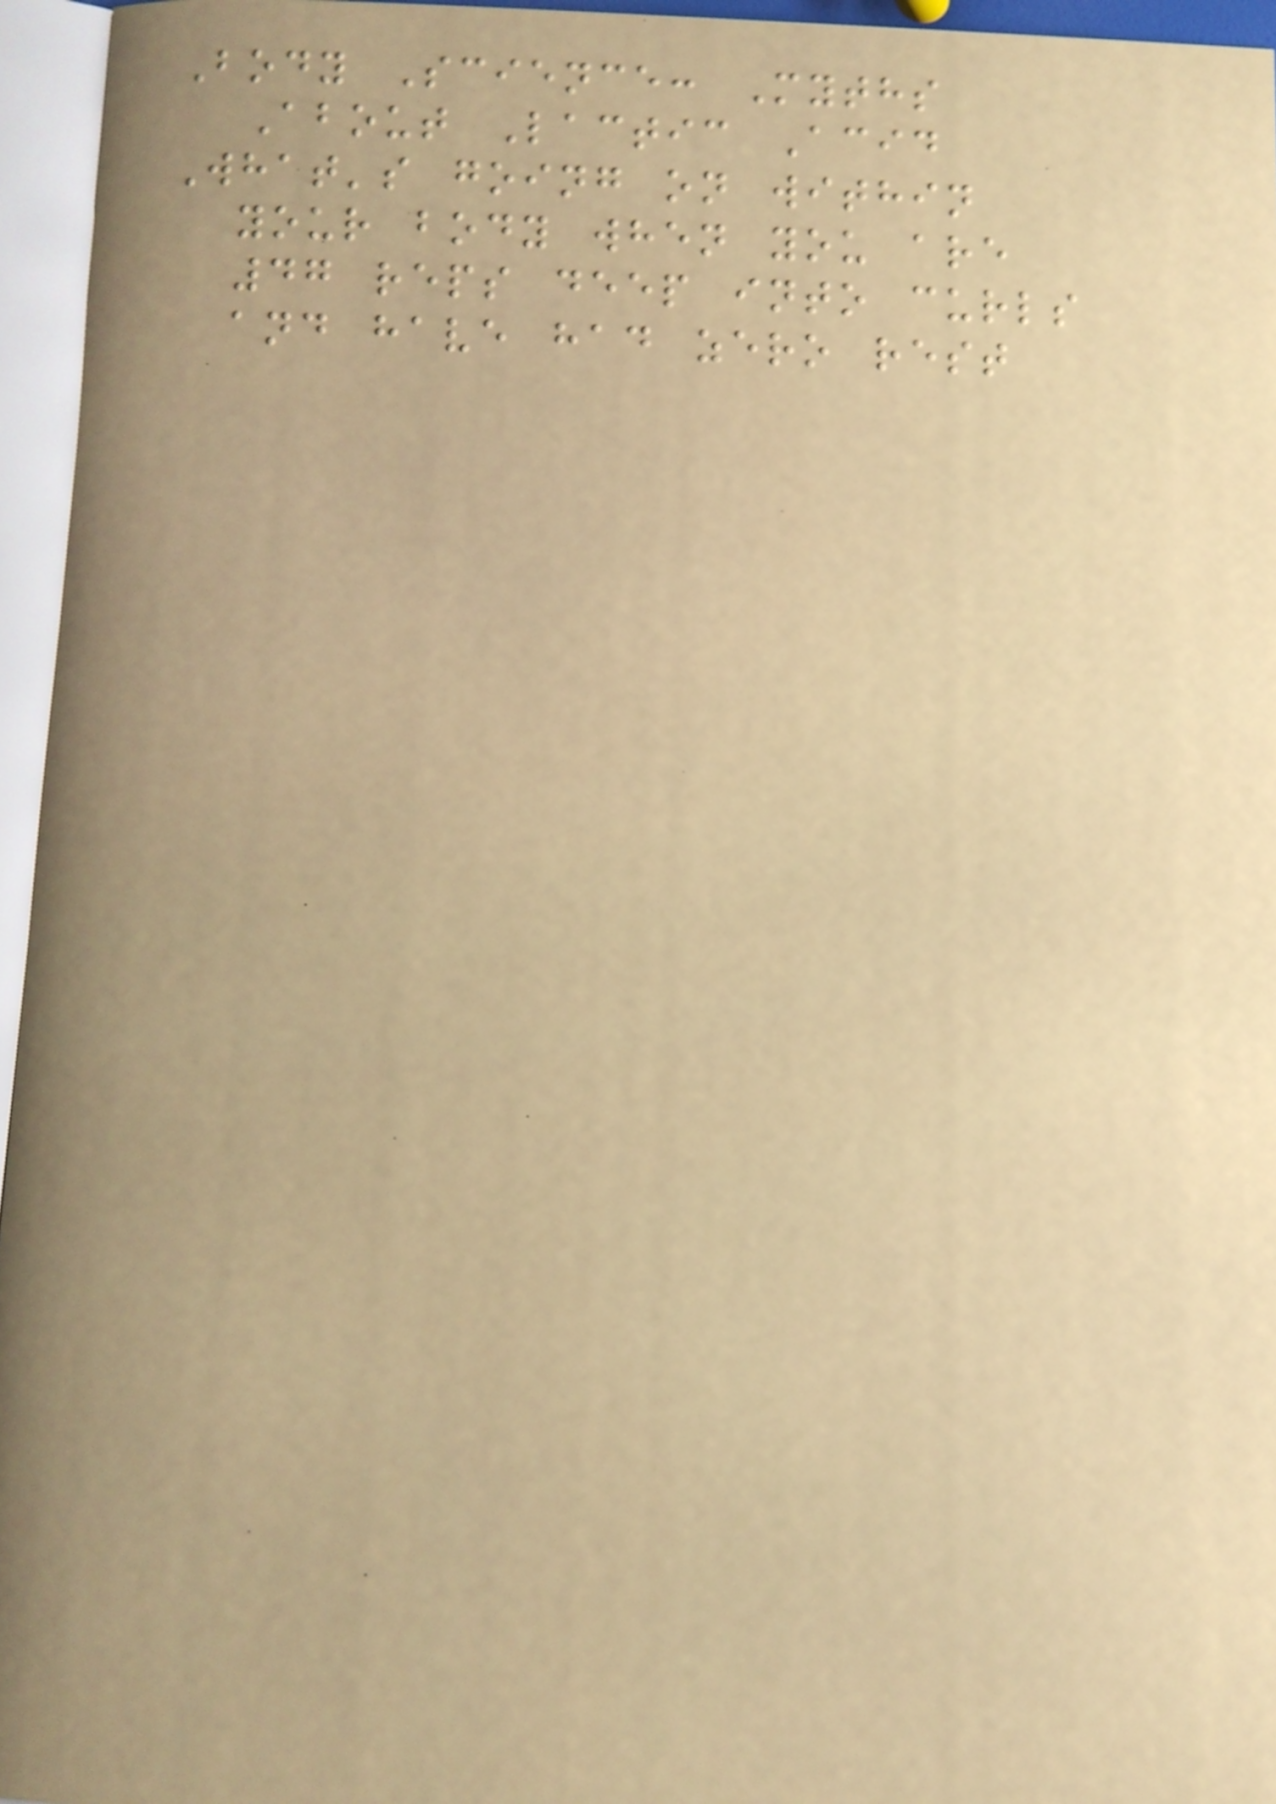Body Science: Myths
About Lactic Acid
What's going on within
your body when you are
47 reps deep into curls
and have had zero rest
